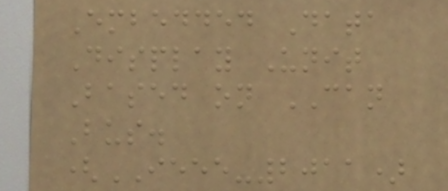Embedded Data
Display Unit
Based on CAN
Bus.
(IEEE-2011)
